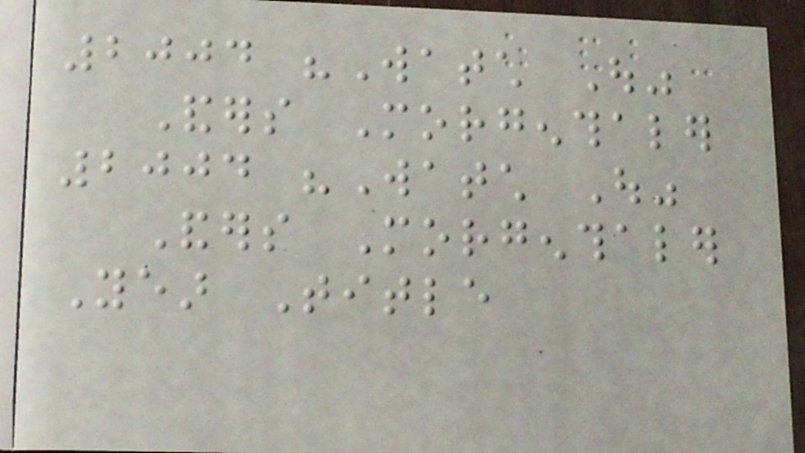2004 "Watch Out"
Anders Morgenthaler
2004 "Watch Out"
Anders Morgenthaler
Year Title
